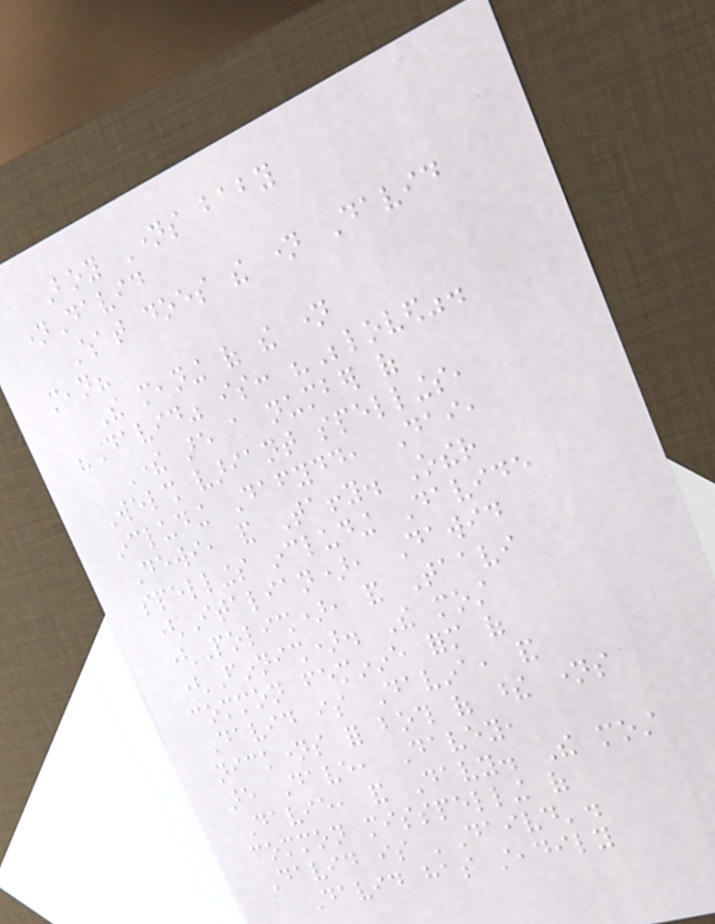Boy Names baby
nameDavid
What does the name David
mean?
The meaning of the name
"David" is: "Beloved".
There are a number of
Welsh variant spellings,
including Dafydd, Dai,
Dewi, and Taffy. Other
spellings including Davide
(Italian), Dawid
(Polish), and Taavi
(Finnish). The most
common feminine form of
David is Davina, and
nicknames for both of these names
are Dave, Davey,
Davie, and Davy. The most
common misspelling of
David is 'Daivd'.
David has steadily
